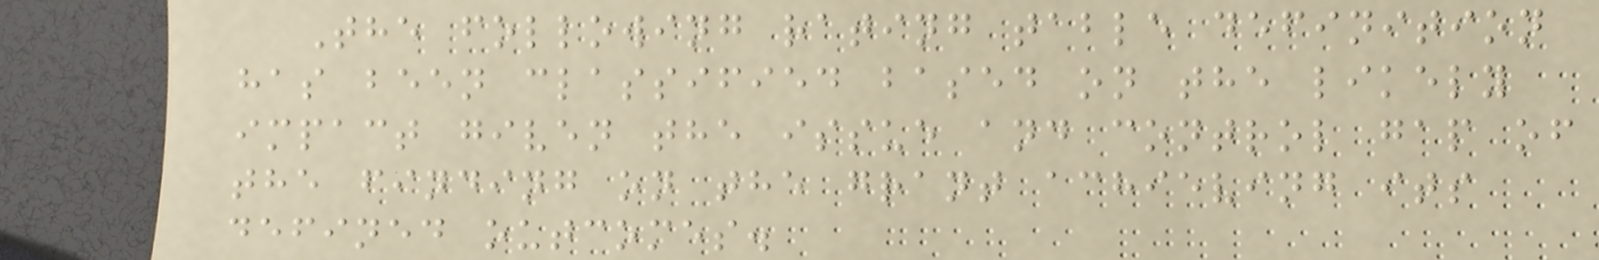The following rating table definition
has been classified based on the likely
impact given the issue and control gap of
the finding on the grant achieving its
defined outcomes.
